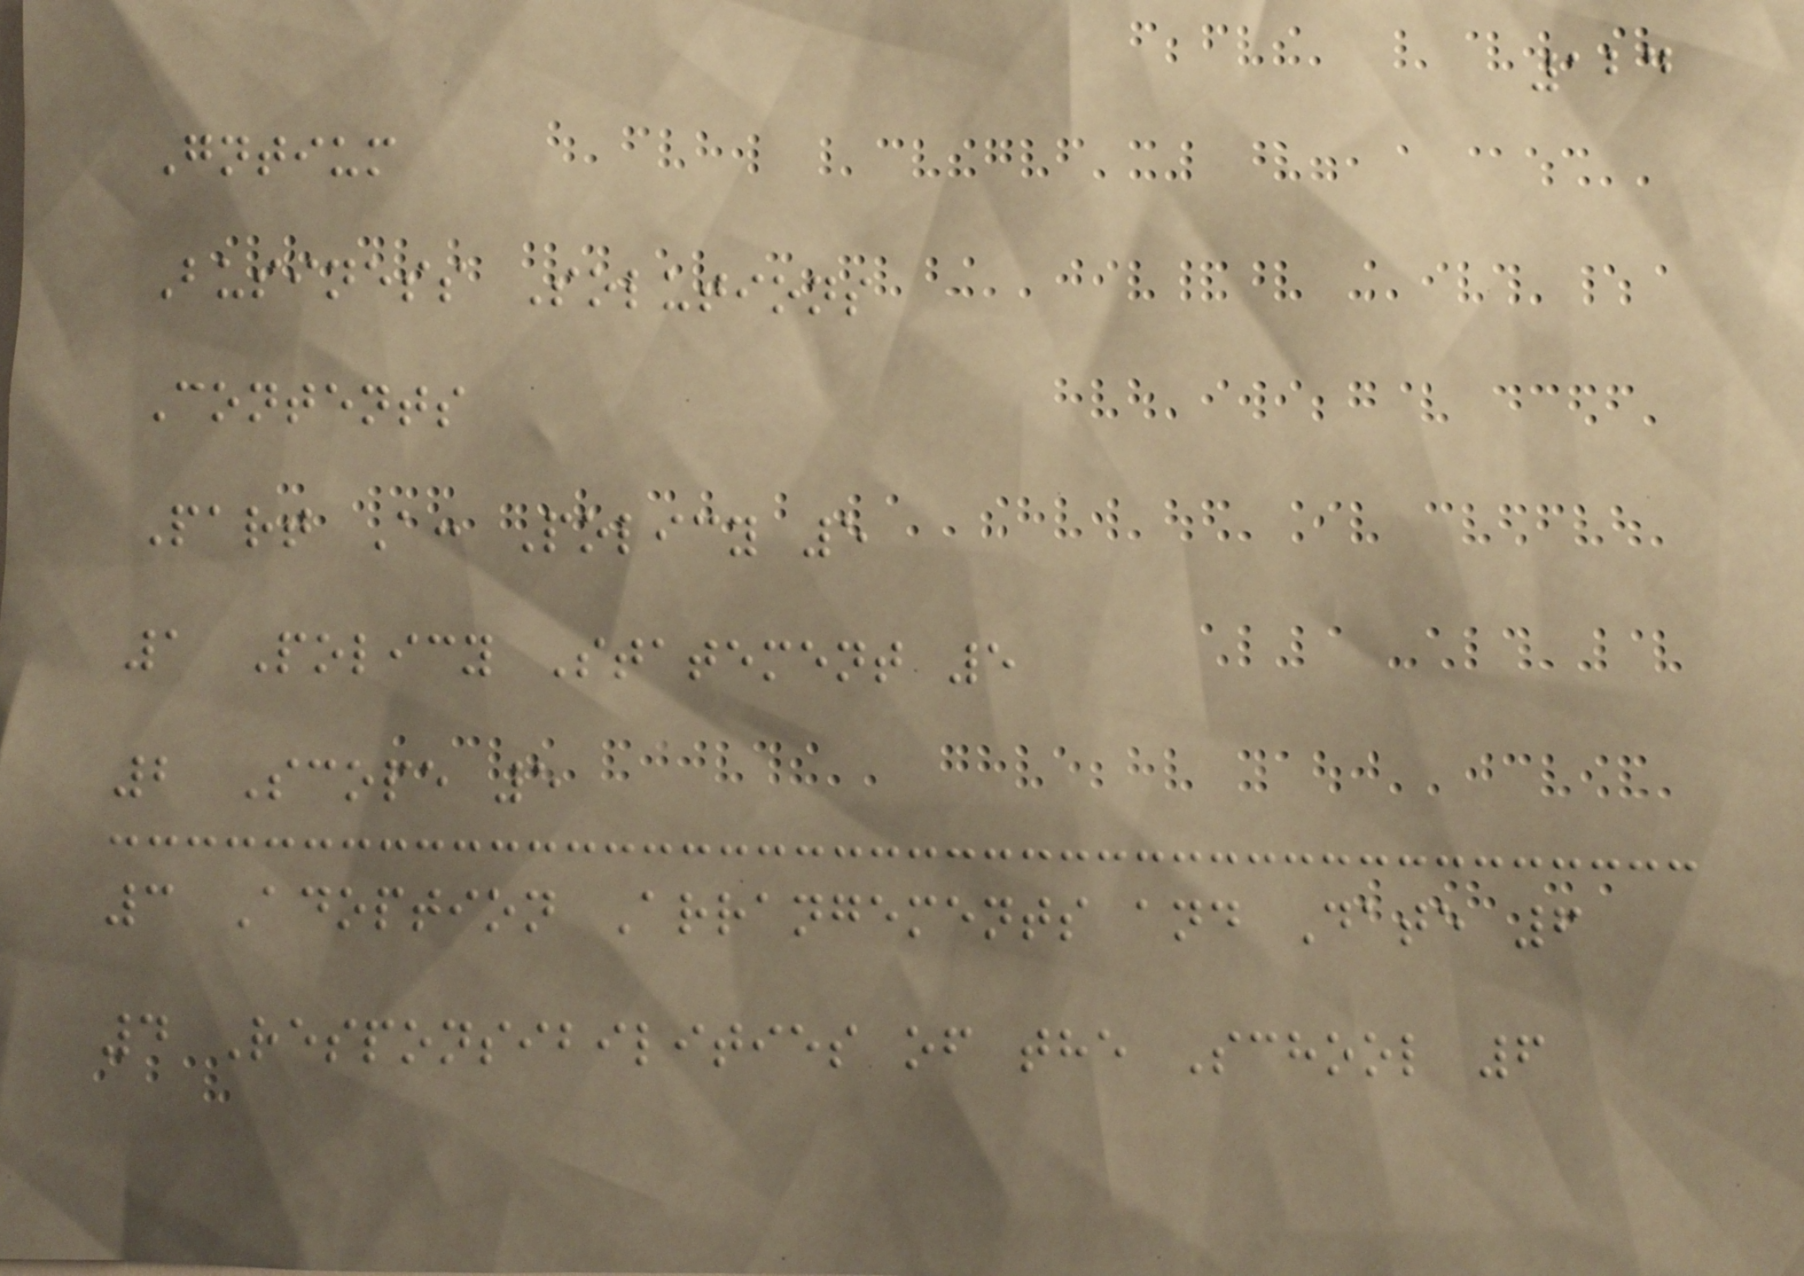124
Gntium
Business Solutions
Contents
Part A: Policy 5
1 Policy Statement 5
2 Scope 5
3 Adoption Arrangements and Date 6
4 Responsibilities of the School 6
